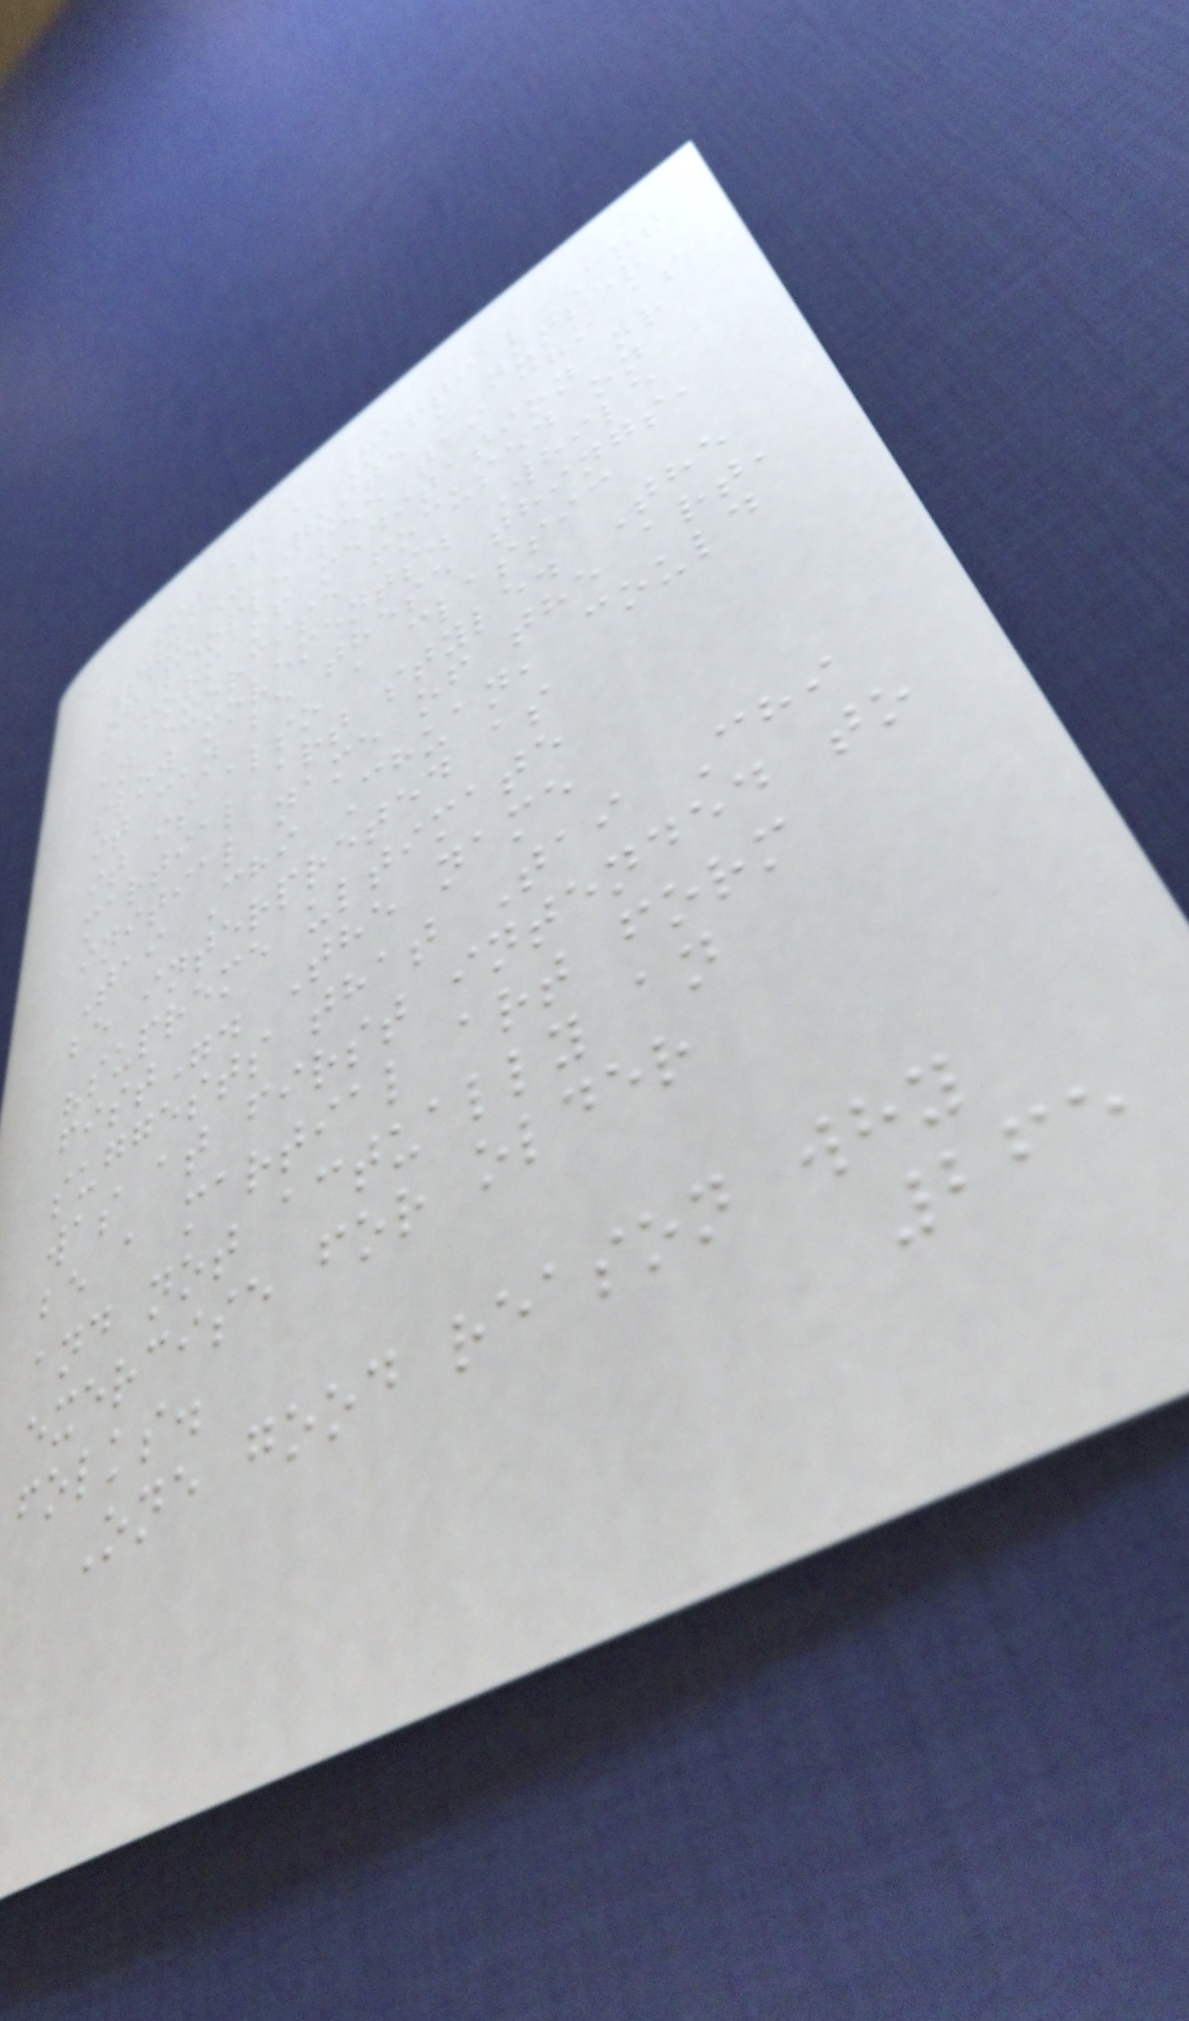It as a Martial Art
Style: Quite a number
of people see tai chi as
a form of meditation or
an exercise focused on
slow movements. While
it can be these things,
it is also a classic
martial art style. The
initial name of the art,
Tai Chi Chuan, could
be interpreted as
"supreme ultimate
fist". The name
suggests that Tai Chi
was at first intended to
be a martial art form
and not actually an
exercise for older
folks.
One good reason why
265
